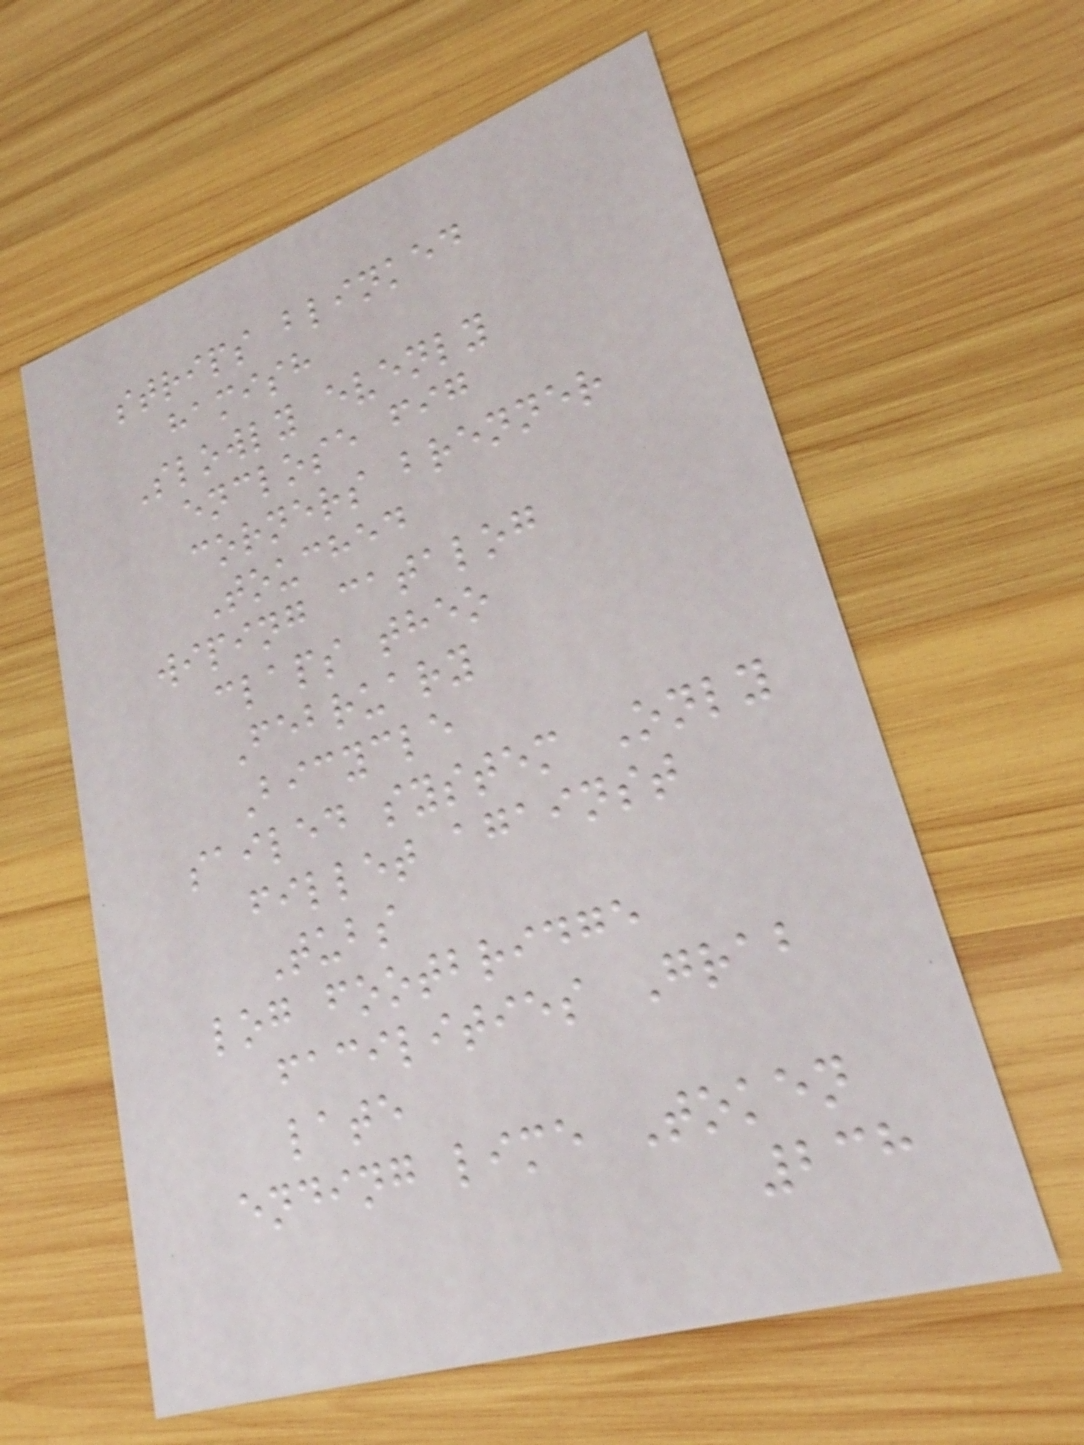strips blinked
hamish
Slowly evenly
enclose fig
corners brenner
Touched
wiping catalog
claps theo
February
Bicycle
sailed system Only
fillet against
Tubs
log footbridge
facilities Grab
late
ending lime Token
238
